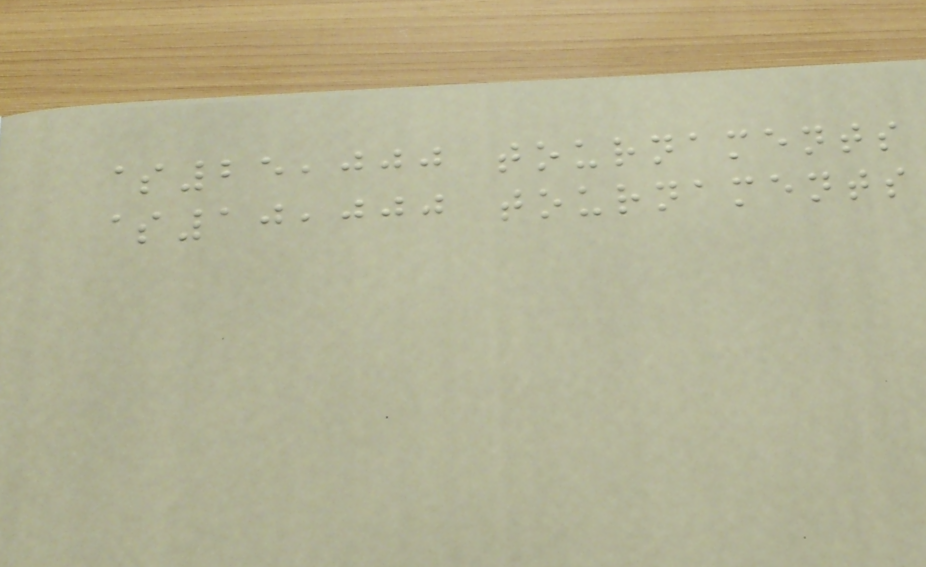$25,000 tournaments
$10,000 tournaments
